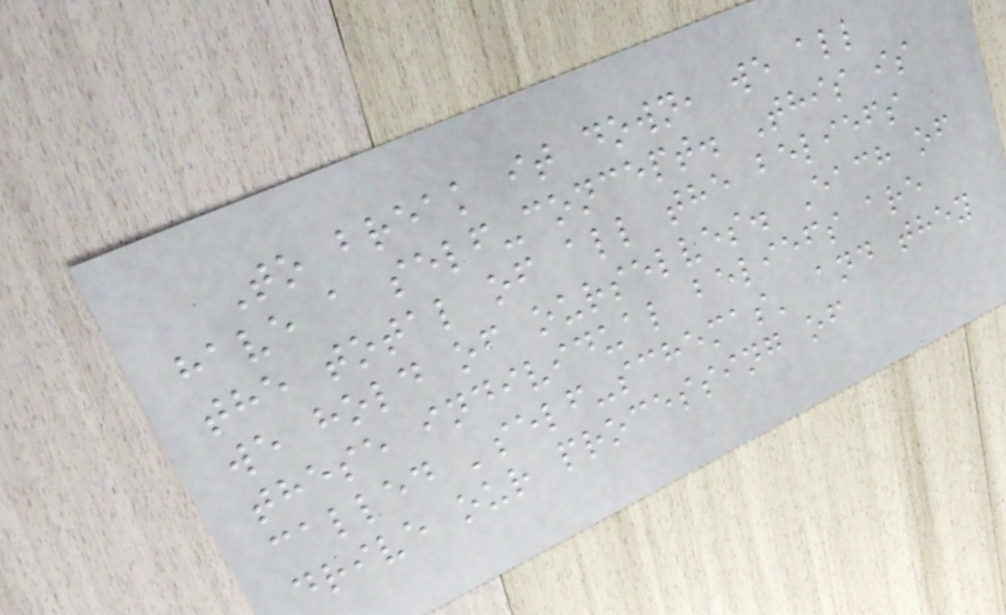To break it down, we all
have a self-concept. This is
the total of all the beliefs
we hold of ourselves. Each of
these individual beliefs are
called 'self-schemas' and they
drive our processing of
